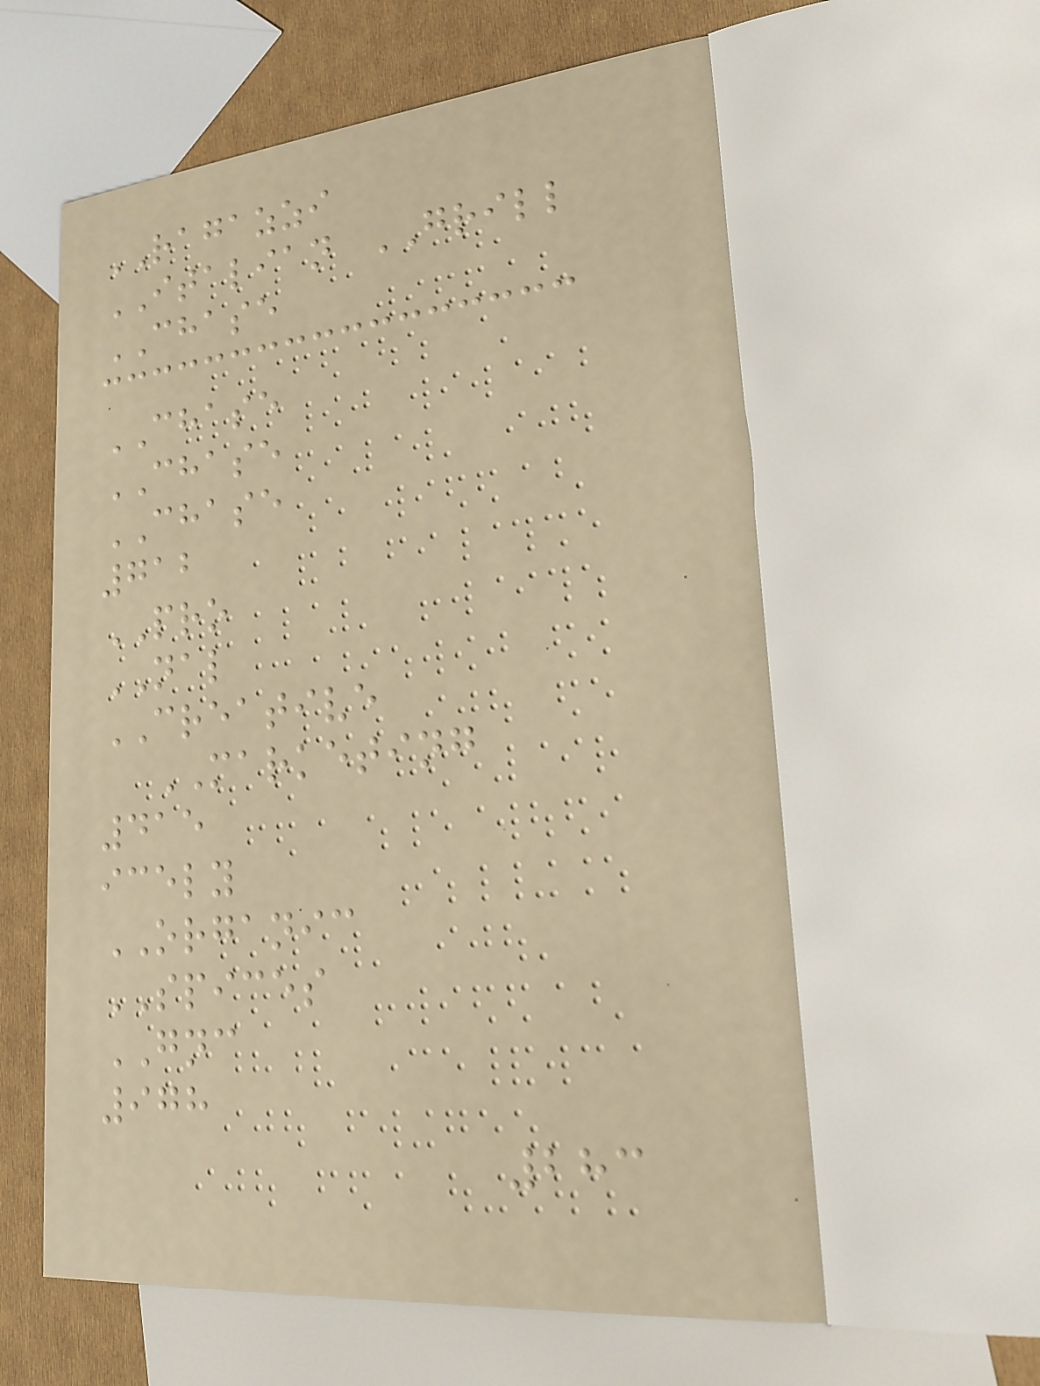RAGAZZI
ITALIAN GRILL
CHASE
CHASE
CHASE
CHASE
712
PRO
NAL
CREATIVE
MARKETING
415
icely
ORGANIC
SPICES
GNC
978
283
